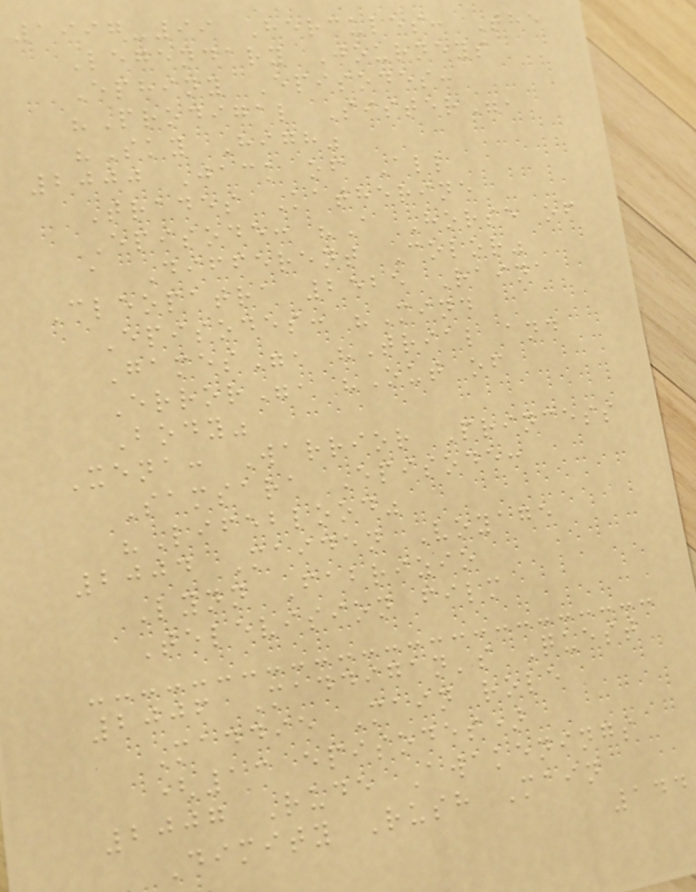1997-99 Hercules: The
Legendary Journeys
Ephiny Episodes:
"Prodigal Sister",
"Sky High"
2000 Jack of All
Trades Katherine
Episode: "A Horse of
a Different Color"
Cleopatra 2525 Raina
Episodes: "Mind
Games", "Trial and
Error", "Out of
Body"
Xena: Warrior Princess
Samsara Episode:
"Lifeblood"
2004 Maiden Voyage
Lynn Fabrizio
Television film
2006 Maddigan's Quest
Maddie Main role
(13 episodes)
2007 Rude Awakenings
Dimity Rush Main
144
